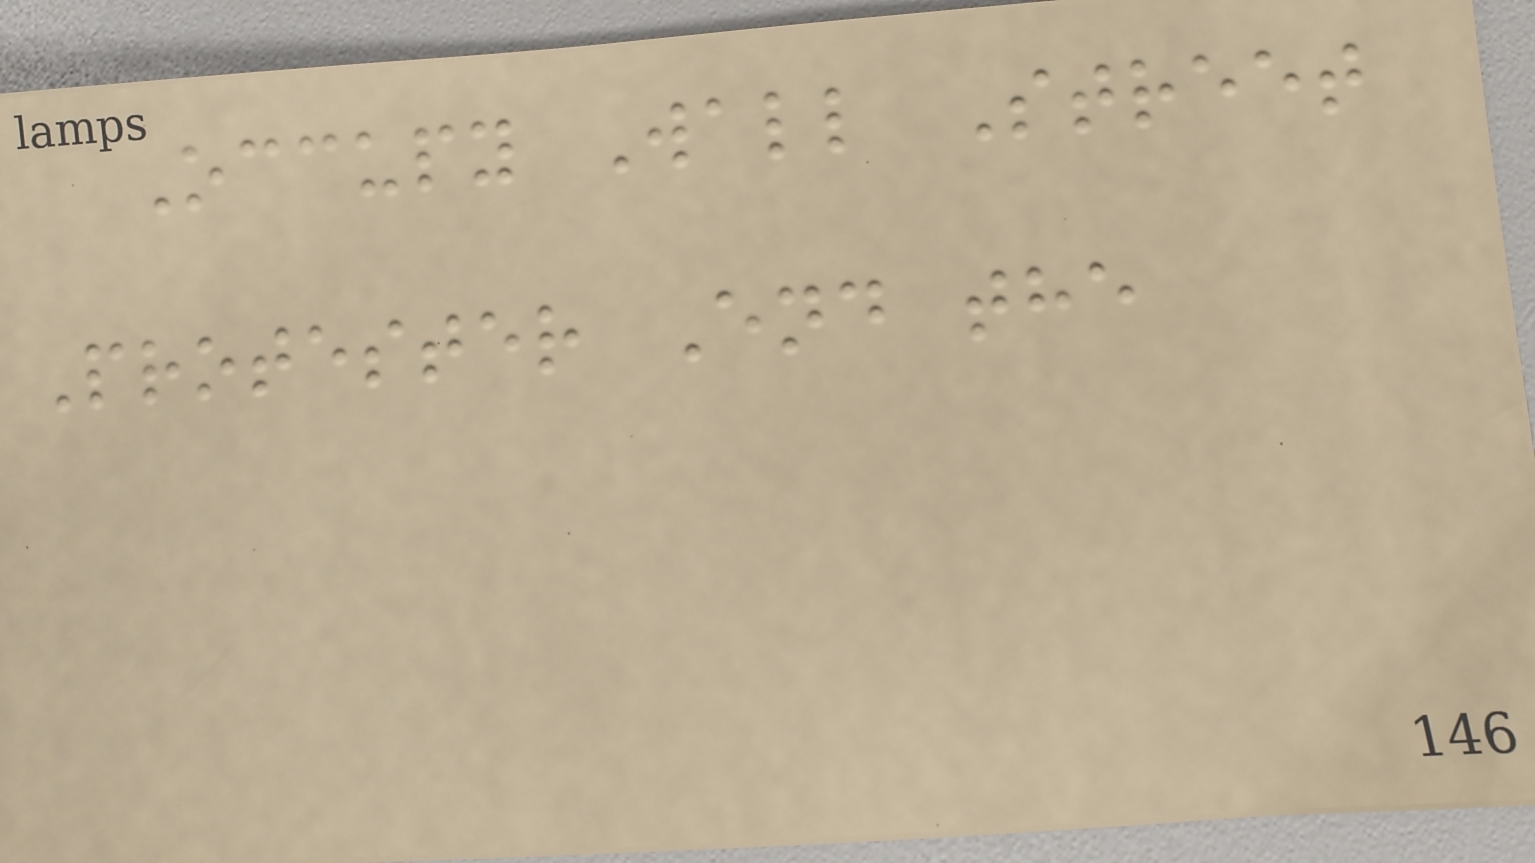Occupy Wall Street
Protester End the
